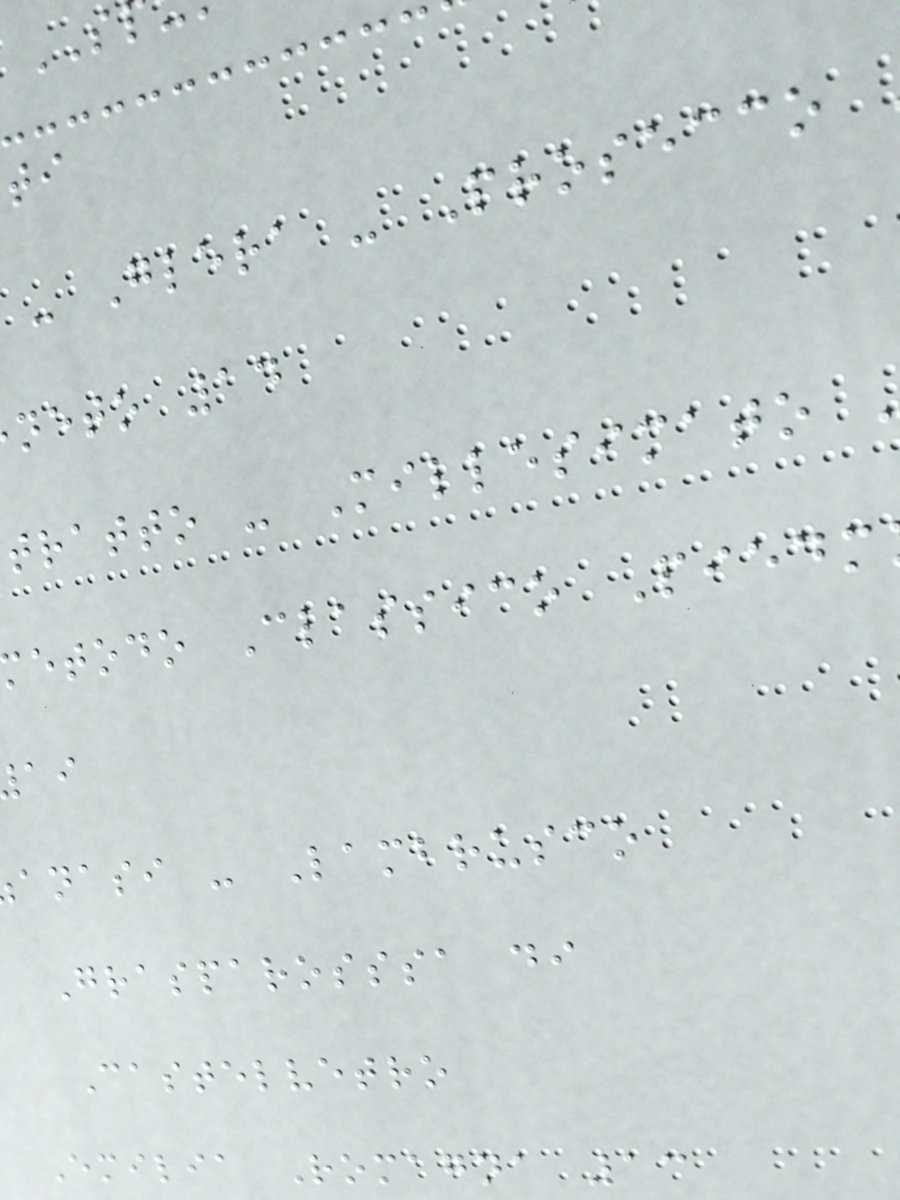- Glera - Prosecco
neto 14
tratto - Millesimato
etodo Classico Piedm
anasi - Lambrusco
Grasparosssa di
Castelvetro
Emilia Romagna 13
